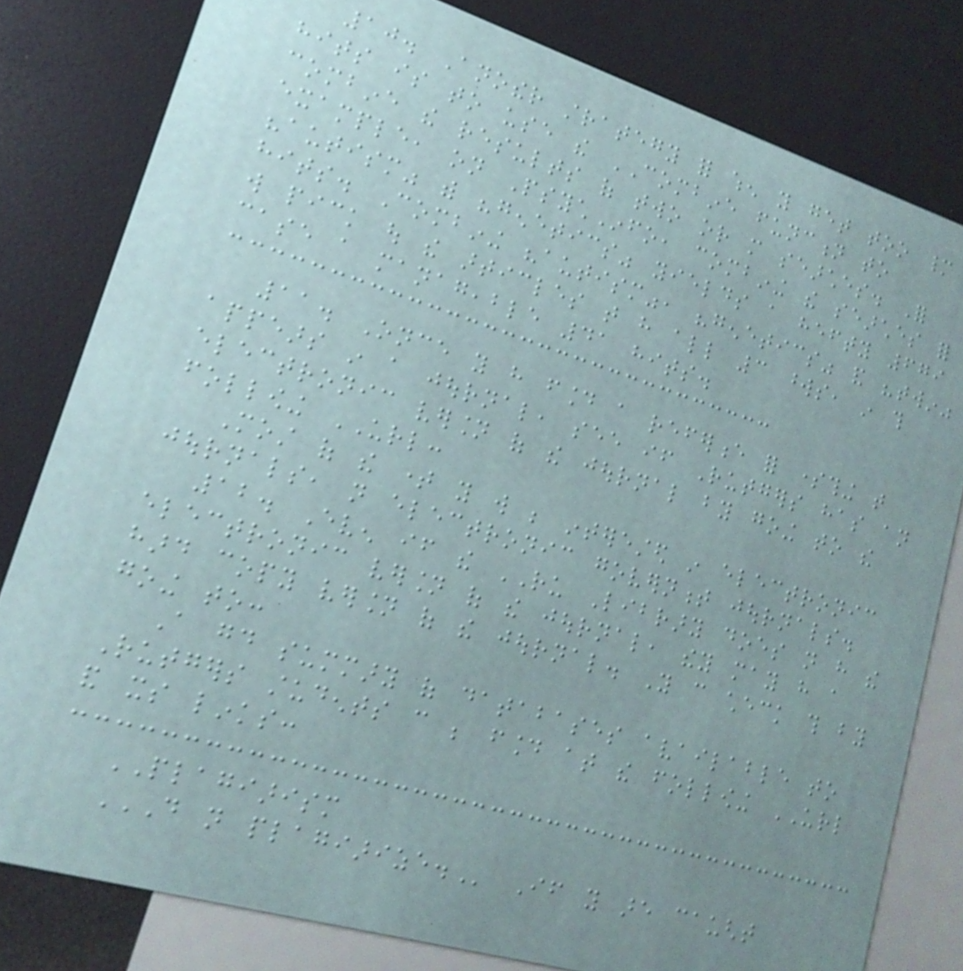10. Another strategy for when you get too many
hits is to use the COMBINE function to
combine the results of two or more searches. For
example, on PsychInfo, combining the searches for
"autism" with "genetics" yields a hefty 679
hits. Combining "autism", "genetics" and "twin"
will pick out the articles that have all 3 words, in this
case a manageable 41 hits.
11. Once you have found a reference for something that
appears in a journal, see if Rutgers has an
electronic version of the journal by going to the
following URL:
Most of the time you will be interested in electronic
journals, not electronic government journals.
12. Even if the RU Library does not have the
electronic version of the journal, they may have a
hard copy version of the journal. You can check this by
going to:
A good summary of databases available to
Rutgers students can be found at the following URL
and its links:
PLAGIARISM
DO NOT PLAGIARIZE. If you are caught
